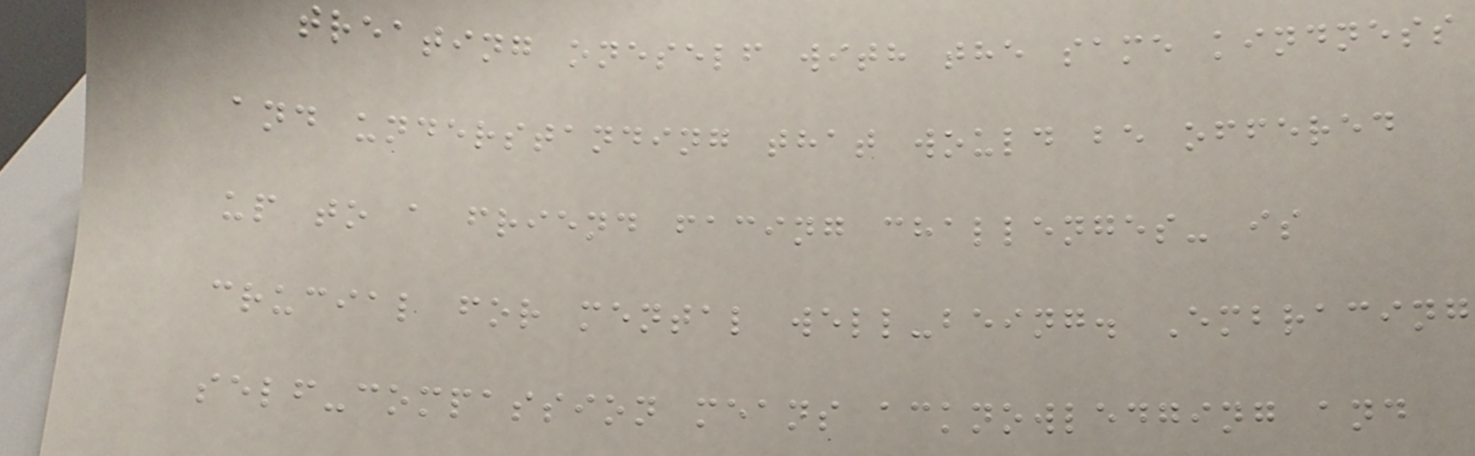treating oneself with the same kindness
and understanding that would be offered
up to a friend facing challenges- is
crucial for mental well-being. Embracing
self-compassion means acknowledging and
